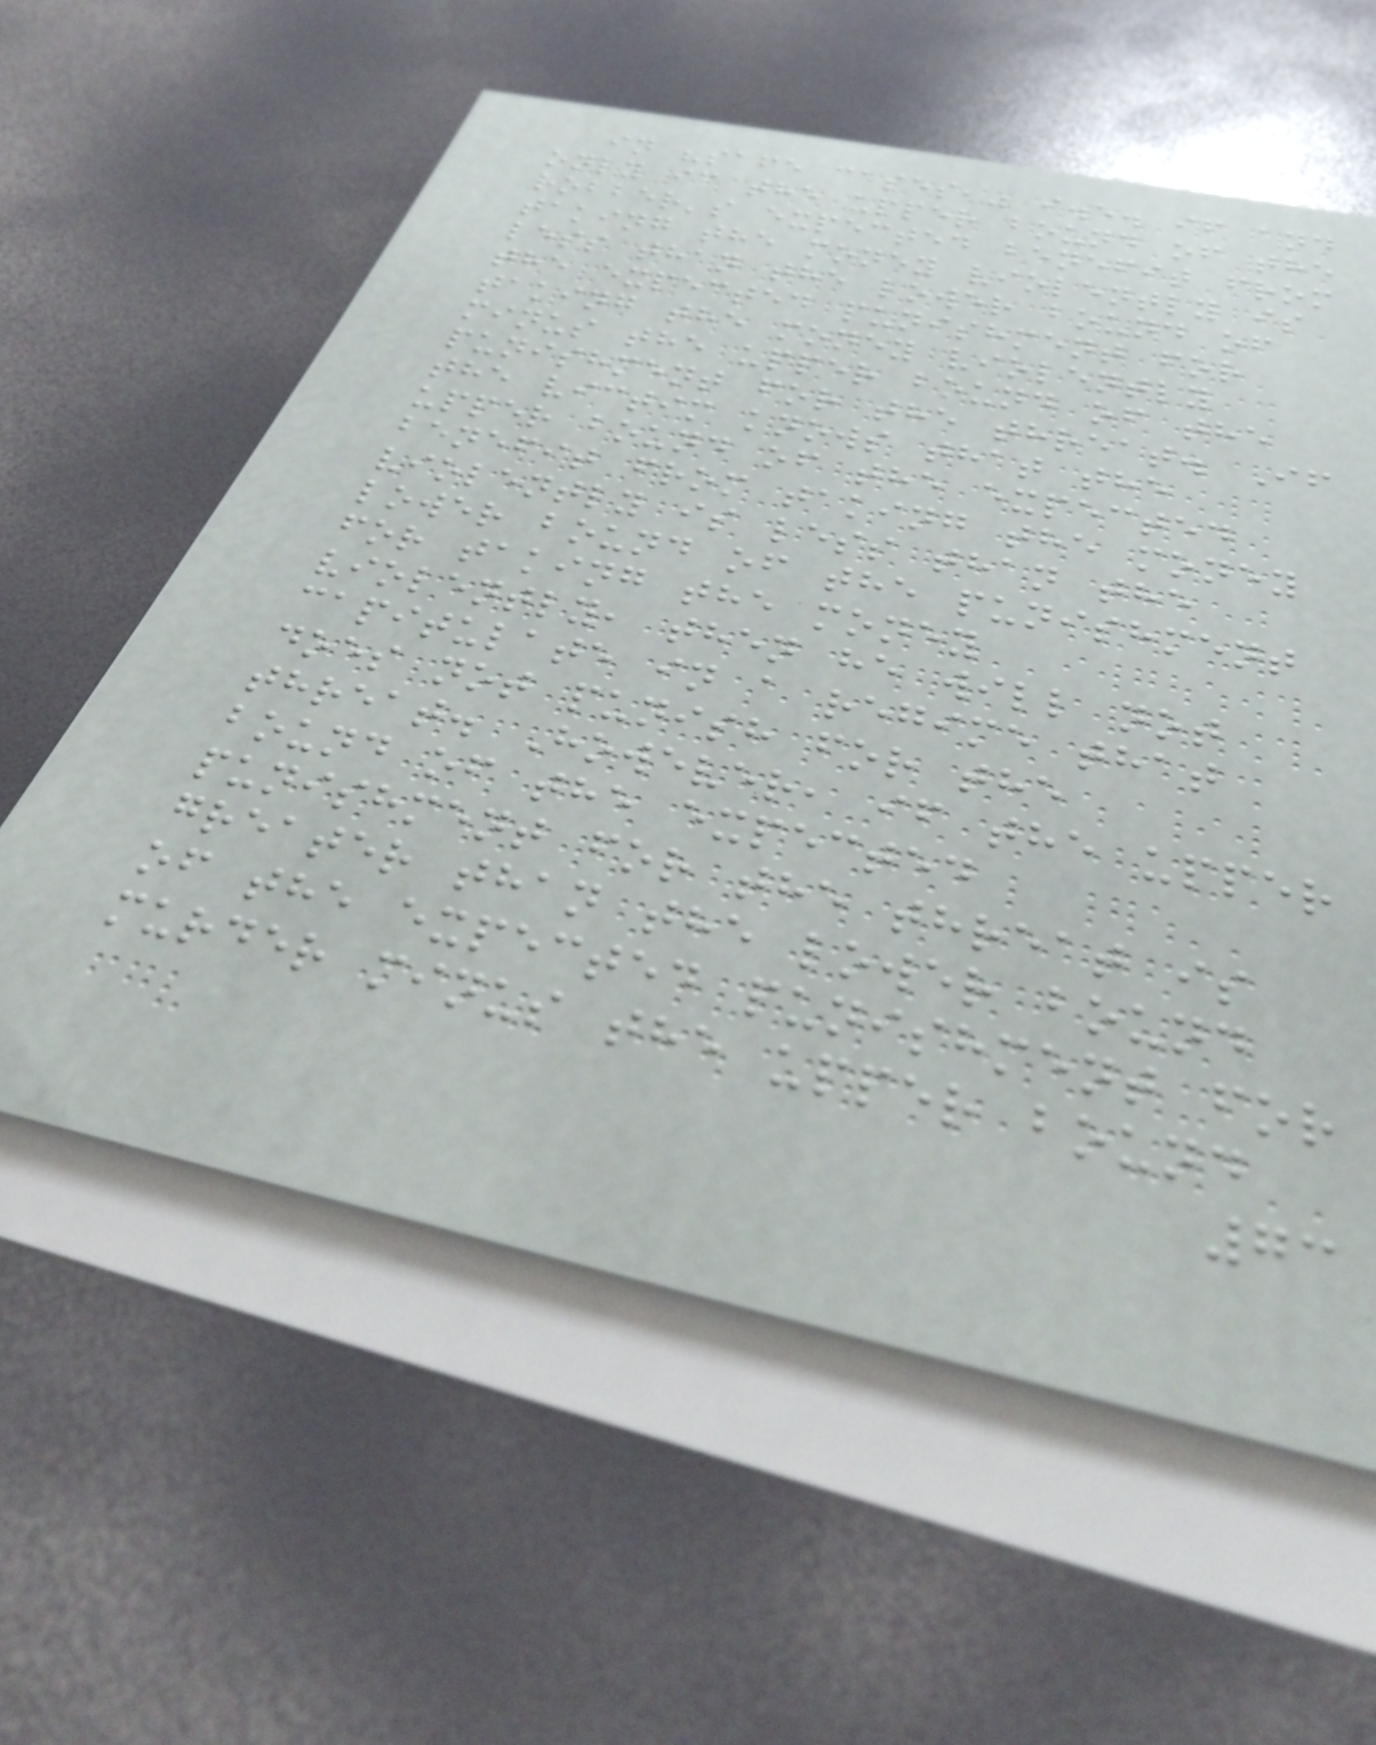in "safe cases," i.e. if and
only if the upper bound of the
robber's expected benefit from
taking the money violently is
less than the lower bound of
the expected punishment for
taking the money violently
minus the upper bound of the
punishment for the threat. If
the victim knows that the
upper bound of the expected
benefit from taking the money
violently is less than the
lower bound of the punishment
for taking the money
violently, then he will not
capitulate in a regime that
does not punish for the
threat. However, if the upper
bound of the expected
punishment for the threat is
greater than the lower bound
of the expected punishment for
murder minus the upper bound
73
